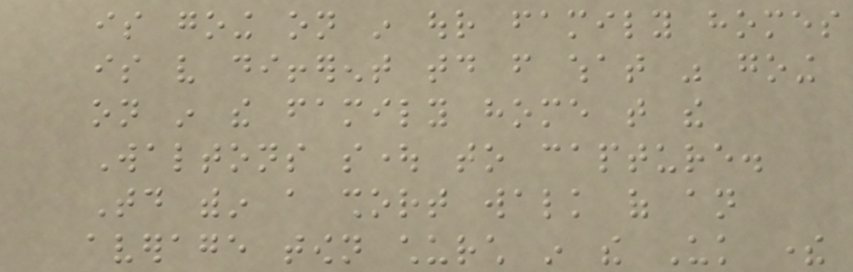is going on in our family homes
is very different today from what was going
on in the family home that the
Waltons sought to capture.
Today within a short walk of an
average town church in the Uk there
